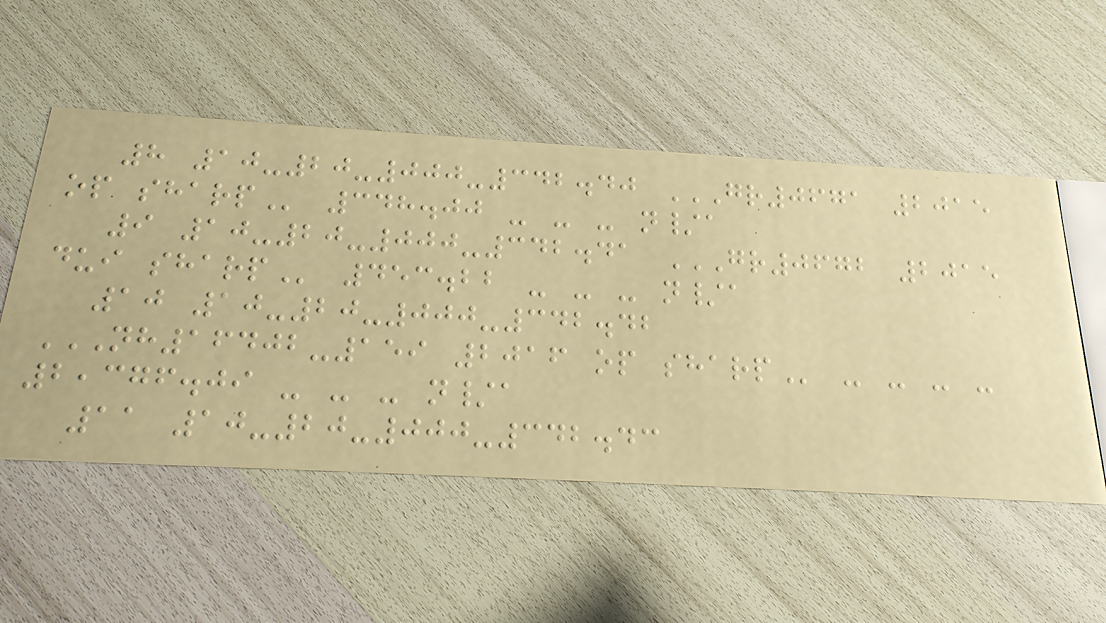8 10-20-000-342.40 GR0671 2015
OP SHARP 348.00 - - - n/a
9 10-20-000-342.41 GR0672 2015
DUI SHARP 453.22 - - - n/a
10 10-20-000-342.42
NH16402-159 2016 OP SHARP - - - -
2,376.09 - - - n/a
11 10-20-000-342.43
